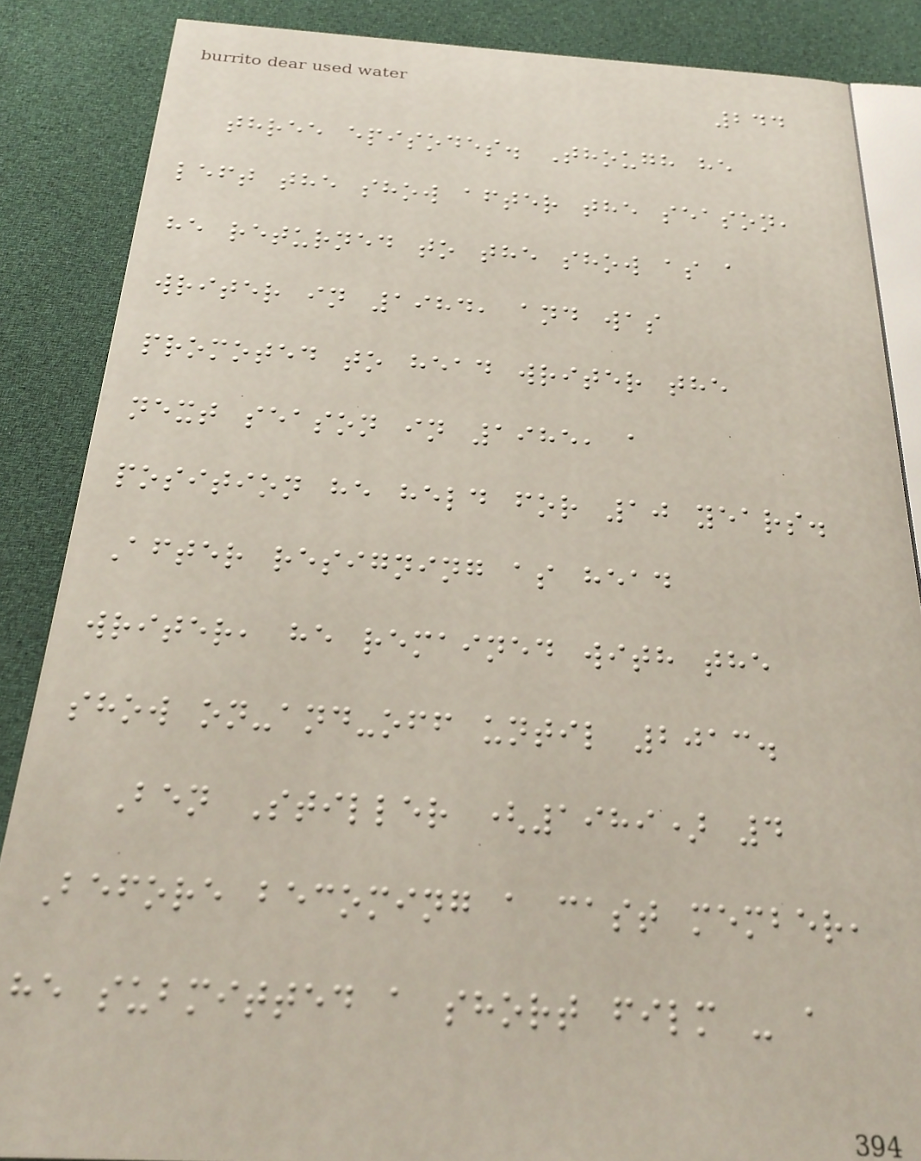244
three episodes. Though he
left the show after the season,
he returned to the show as a
writer in 1984, and was
promoted to head writer the
next season in 1985, a
position he held for 10 years.
After resigning as head
writer, he remained with the
show on-and-off until 2013.
Ben Stiller (1989) 4
Before becoming a cast member,
he submitted a short film - a
